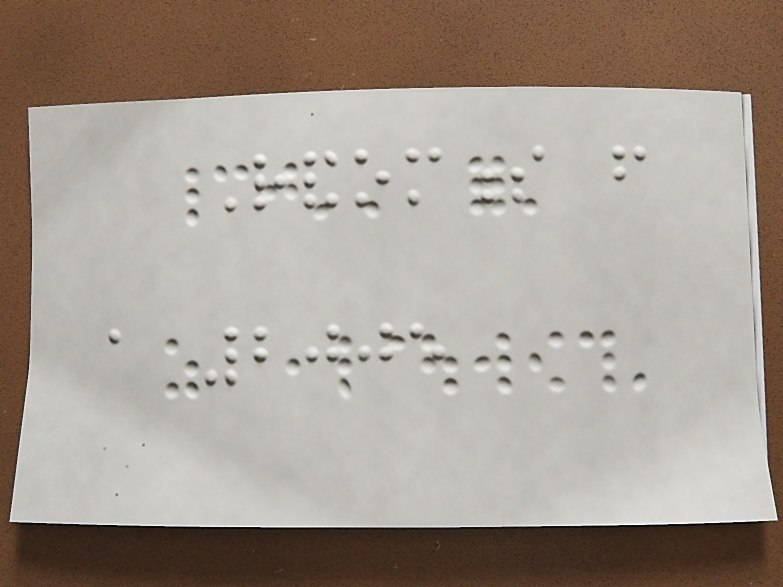Randomness from
a 2005
